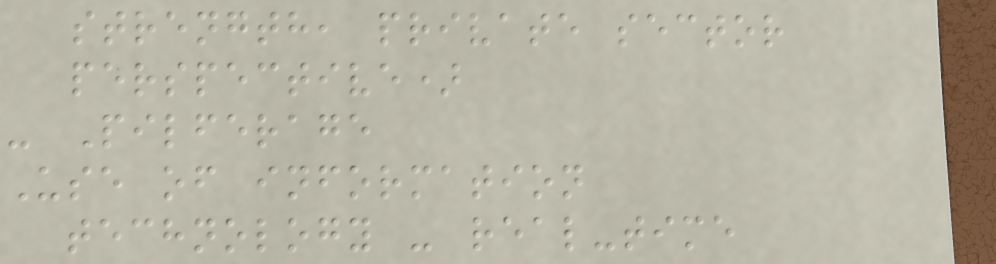strength, private sector
perspective)
- Pilferage
Use of information
technology - real-time
